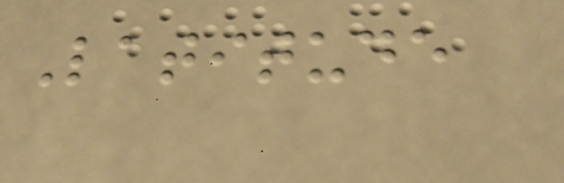Latitude
